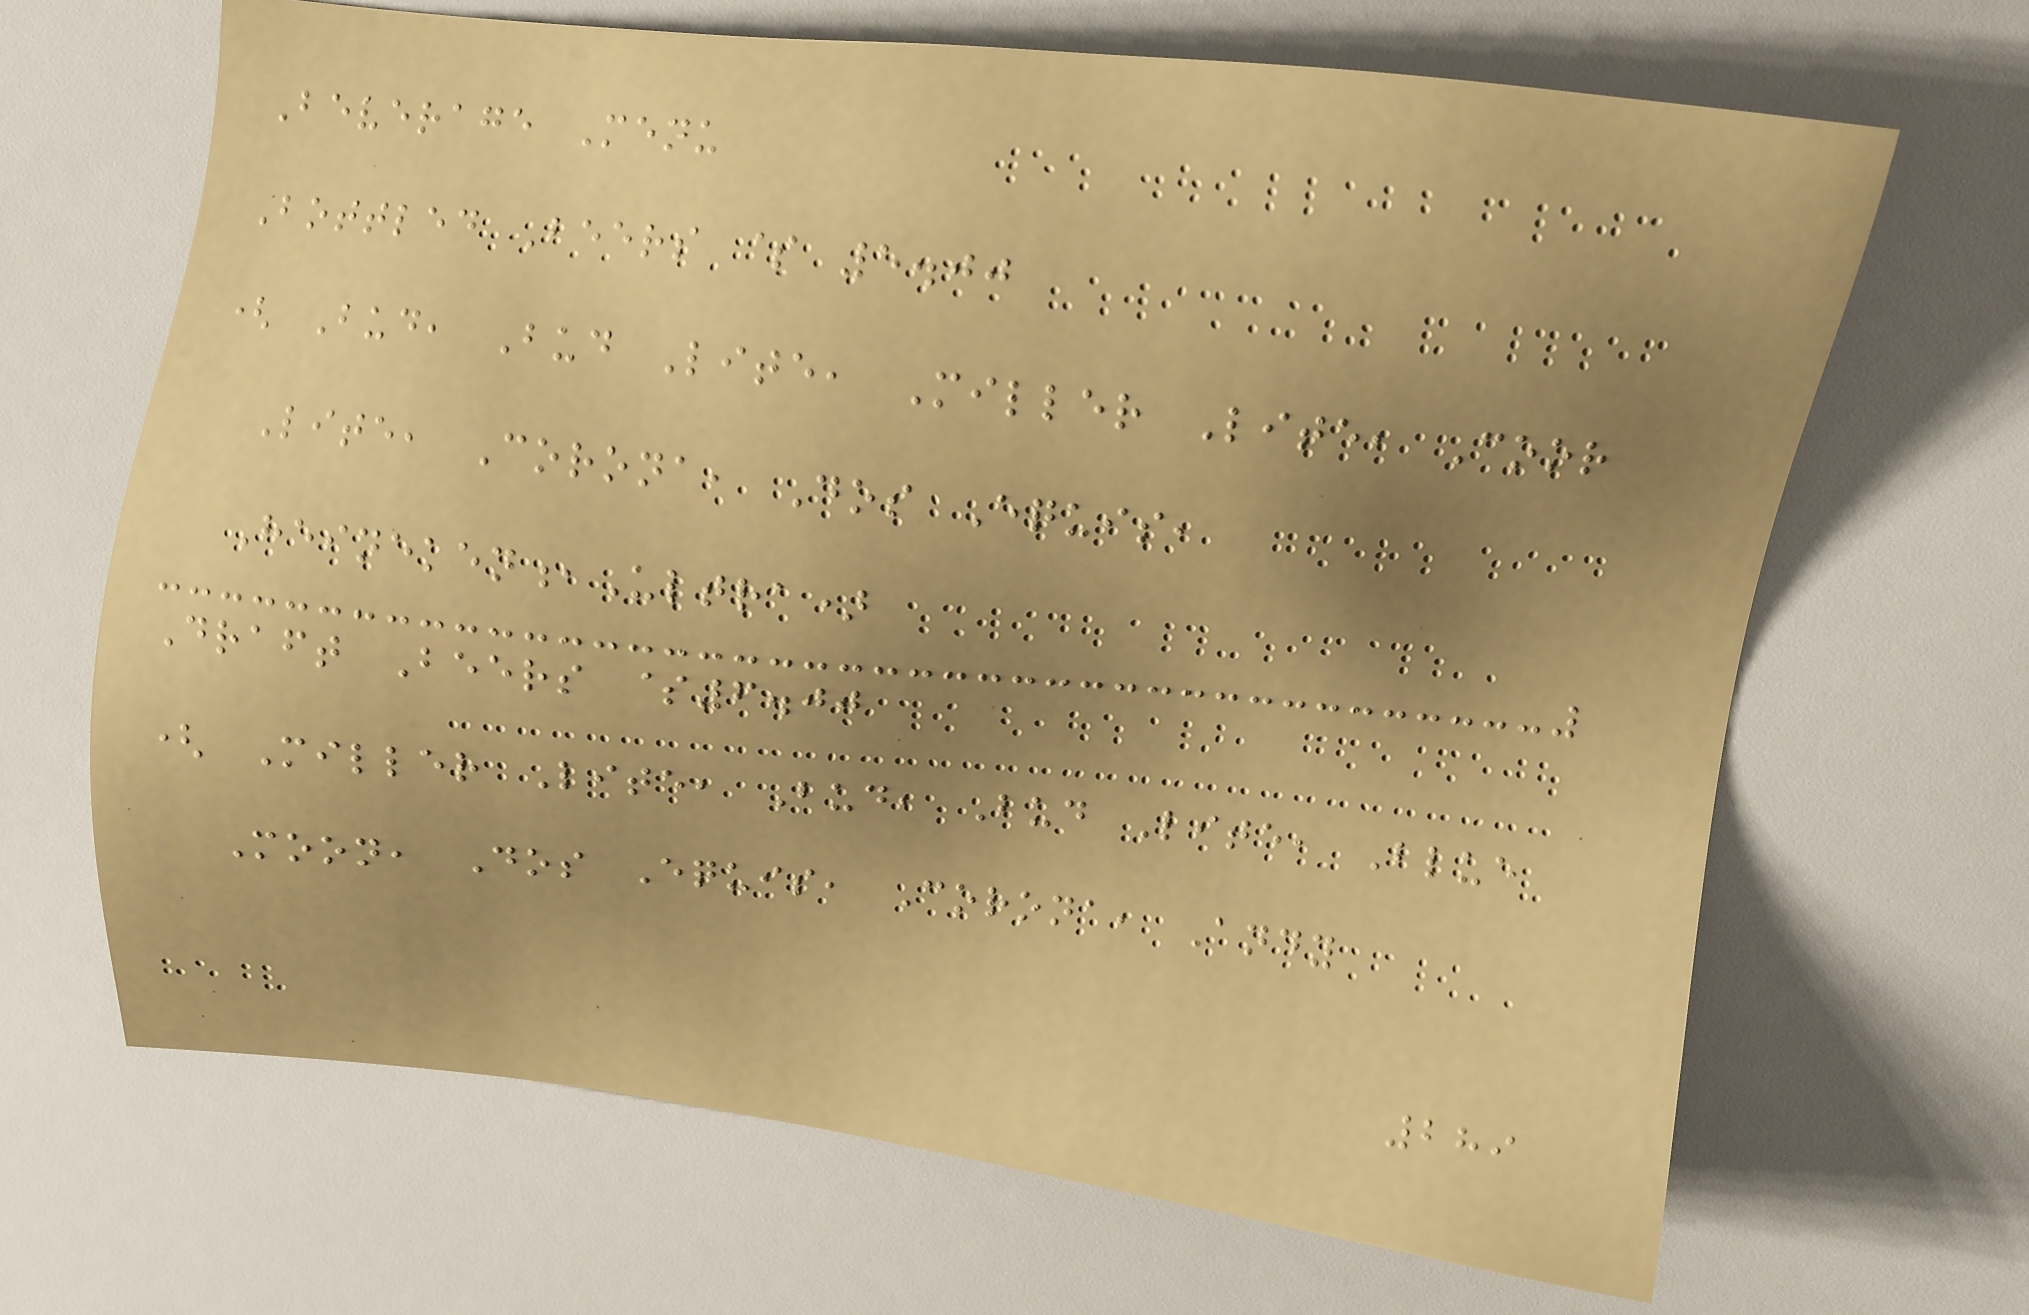Beverage Menu
Bottled Beers $ 5.00
( Bud, Bud Lite, Miller Lite, Coor
Lite, Corona, Dos Equis,
Heineken,Ultra)
Draft Beers $6.00
( Miller Lite, Bud, Bud Lite, Blue
Moon, Dos Equis, Corona, Andy
289
